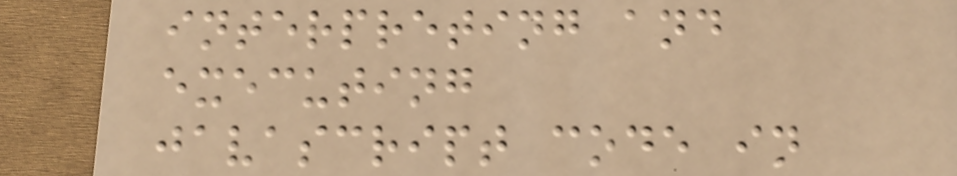interpreting and
executing
javascript code in
